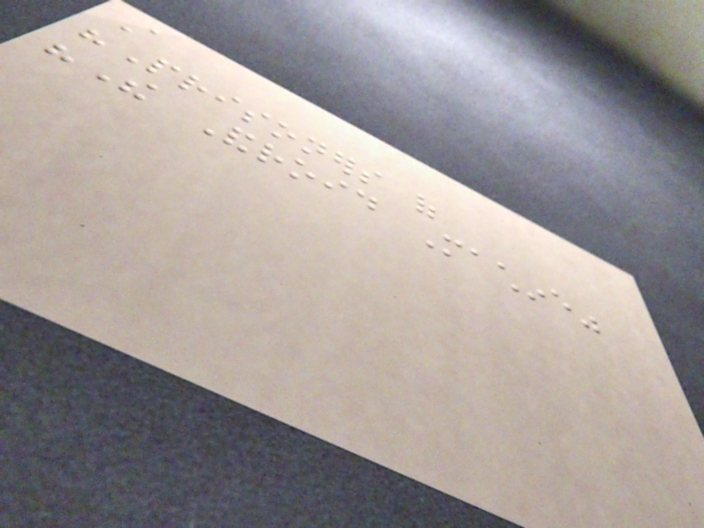A
"Prisoners of
"The Android Machine"
